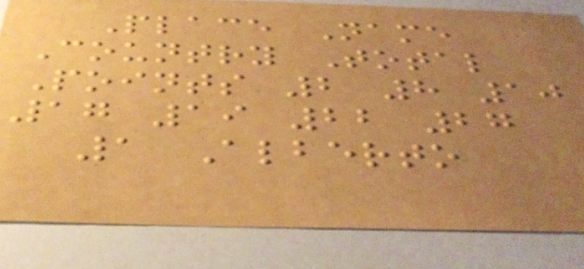Place Name
Country Total
Points 2 8 10
17 19 22 27
1 Alberto
